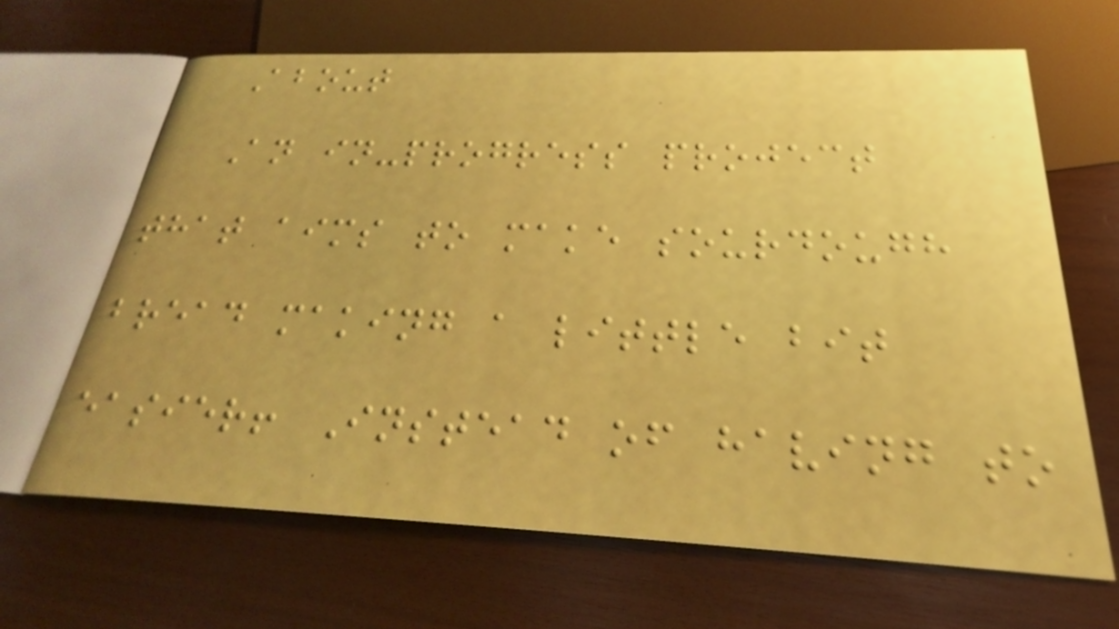About
An in-progress project
that aims to make sourdough
bread making a little bit
easier! Instead of having to
